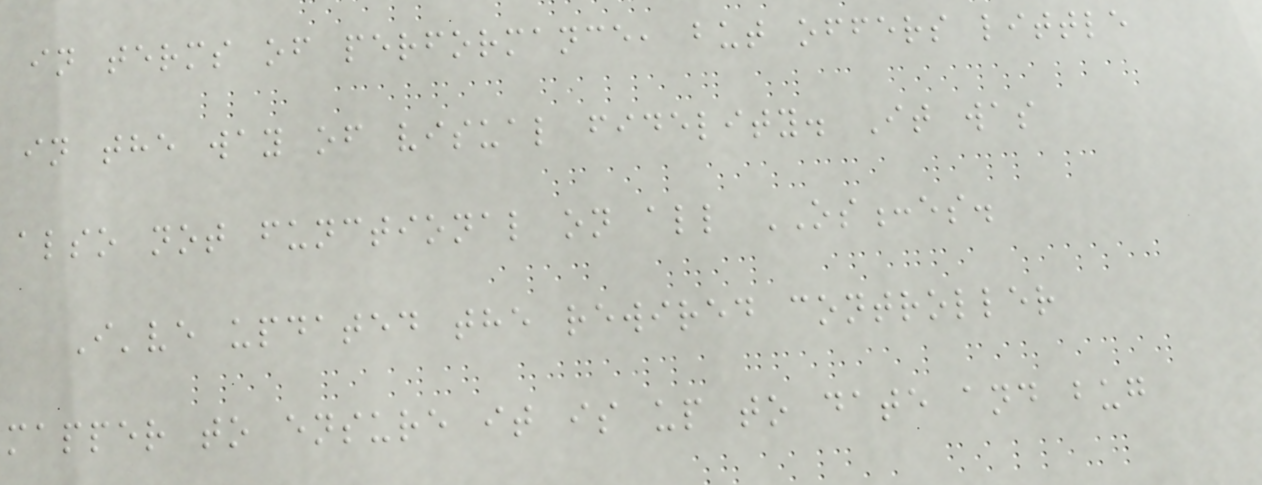in terms of performance, but offers little
in the way of visual fidelity. It was
also not functional on all OS:es.
I've updated the rewired controller
mapper to ensure it is up to date and bug
